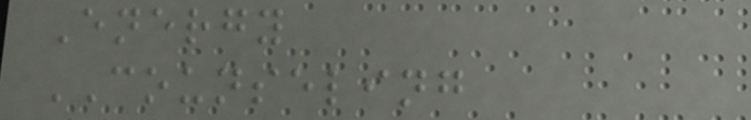Energy
COUNSELING
